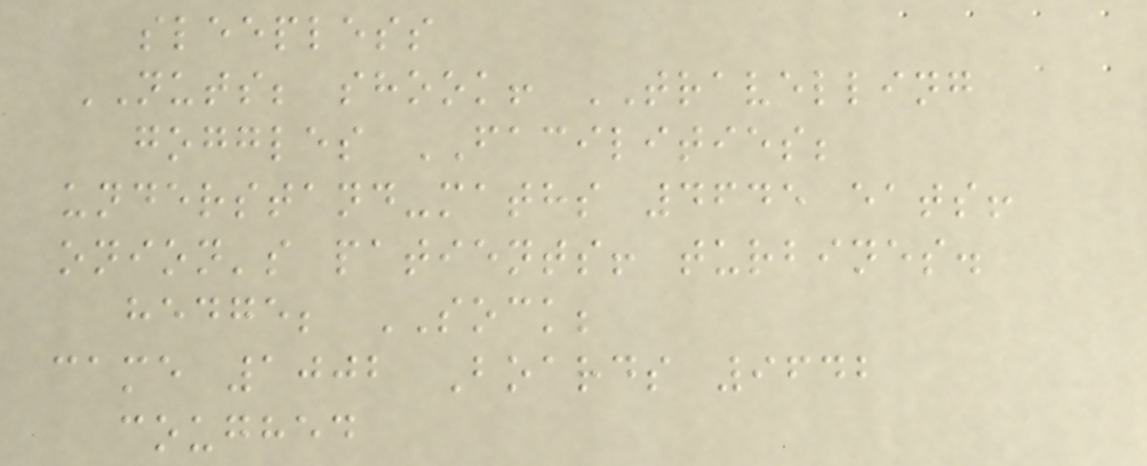sleepless
NUTS; shook! TRAVELLING
goggles FACILITIES;
understand-maths 4645 eats!
onion's patients! turbines.
hedge; SOCK;
came 1002 Boards 9642
coughed
